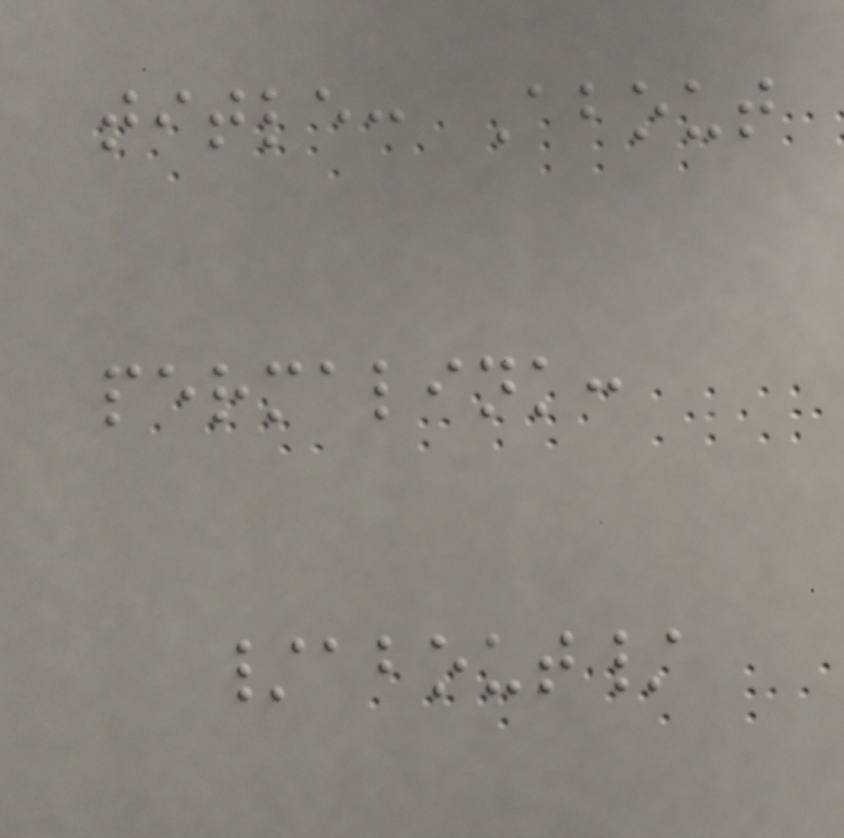title: About
permalink:
/about/
